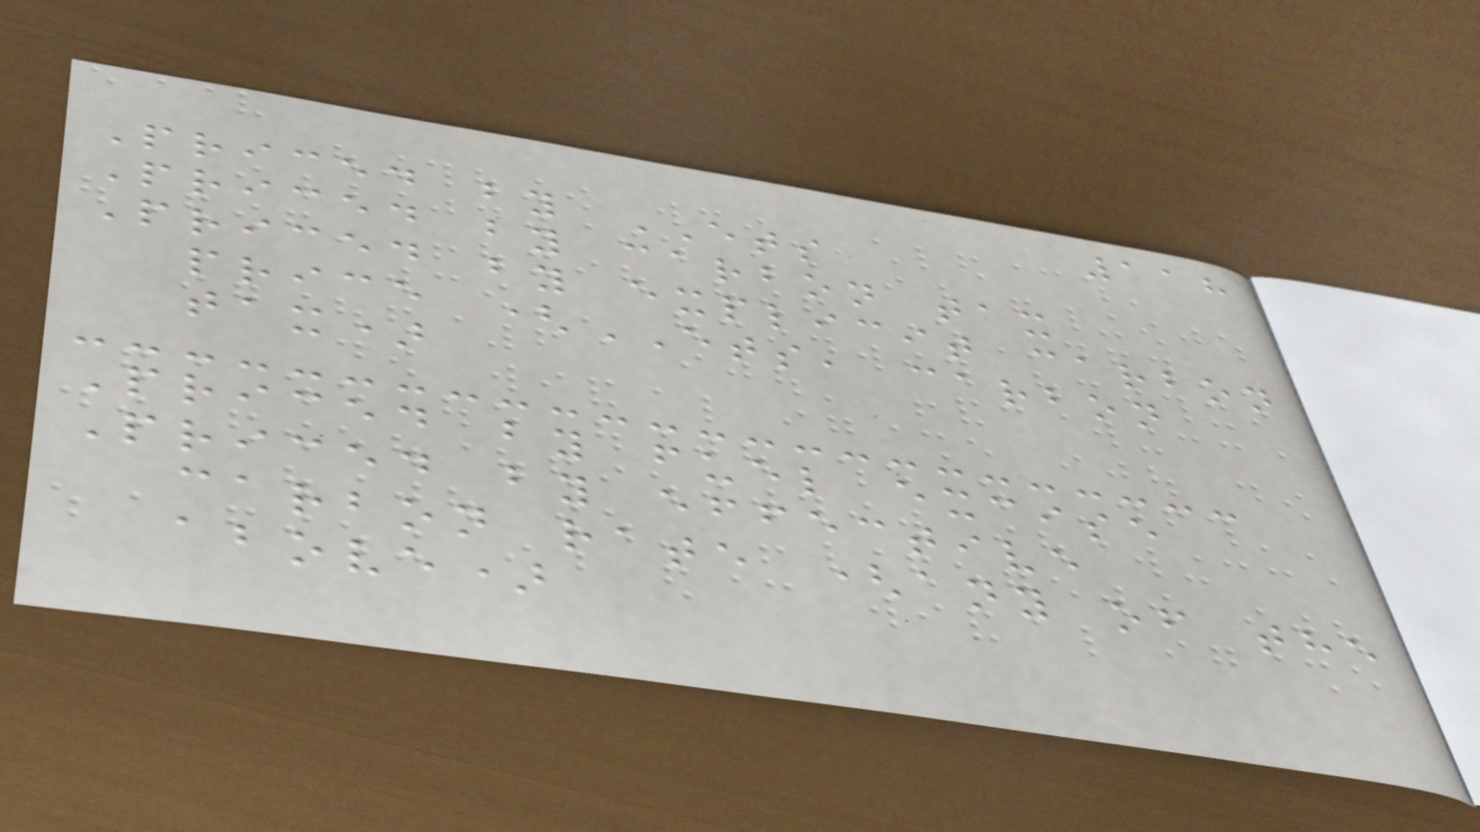118
Priced by ETS
Priced by carbon tax
Priced by explicit carbon
price (ETS, carbon
tax)
Priced by fuel excise
Priced by effective
carbon rate (any of the
above)
